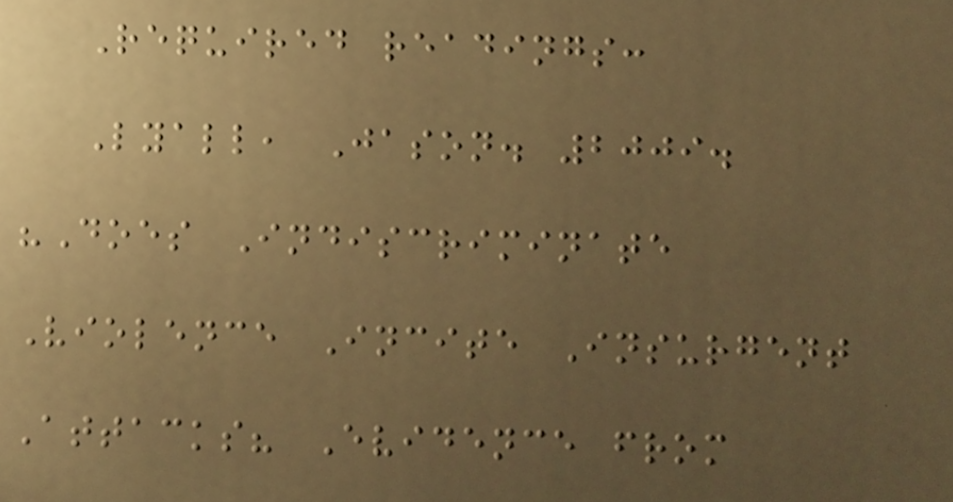Required readings:
Lyall, Jason. 2009.
"Does Indiscriminate
Violence Incite Insurgent
Attacks? Evidence from
